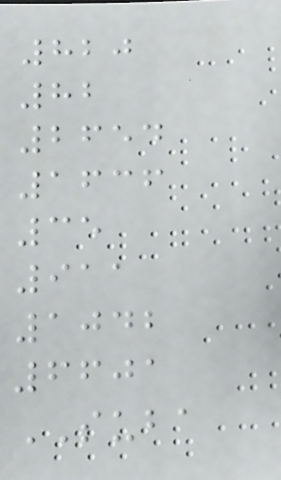820
82
2654
1636
35
911
1042
6601
SUBA
